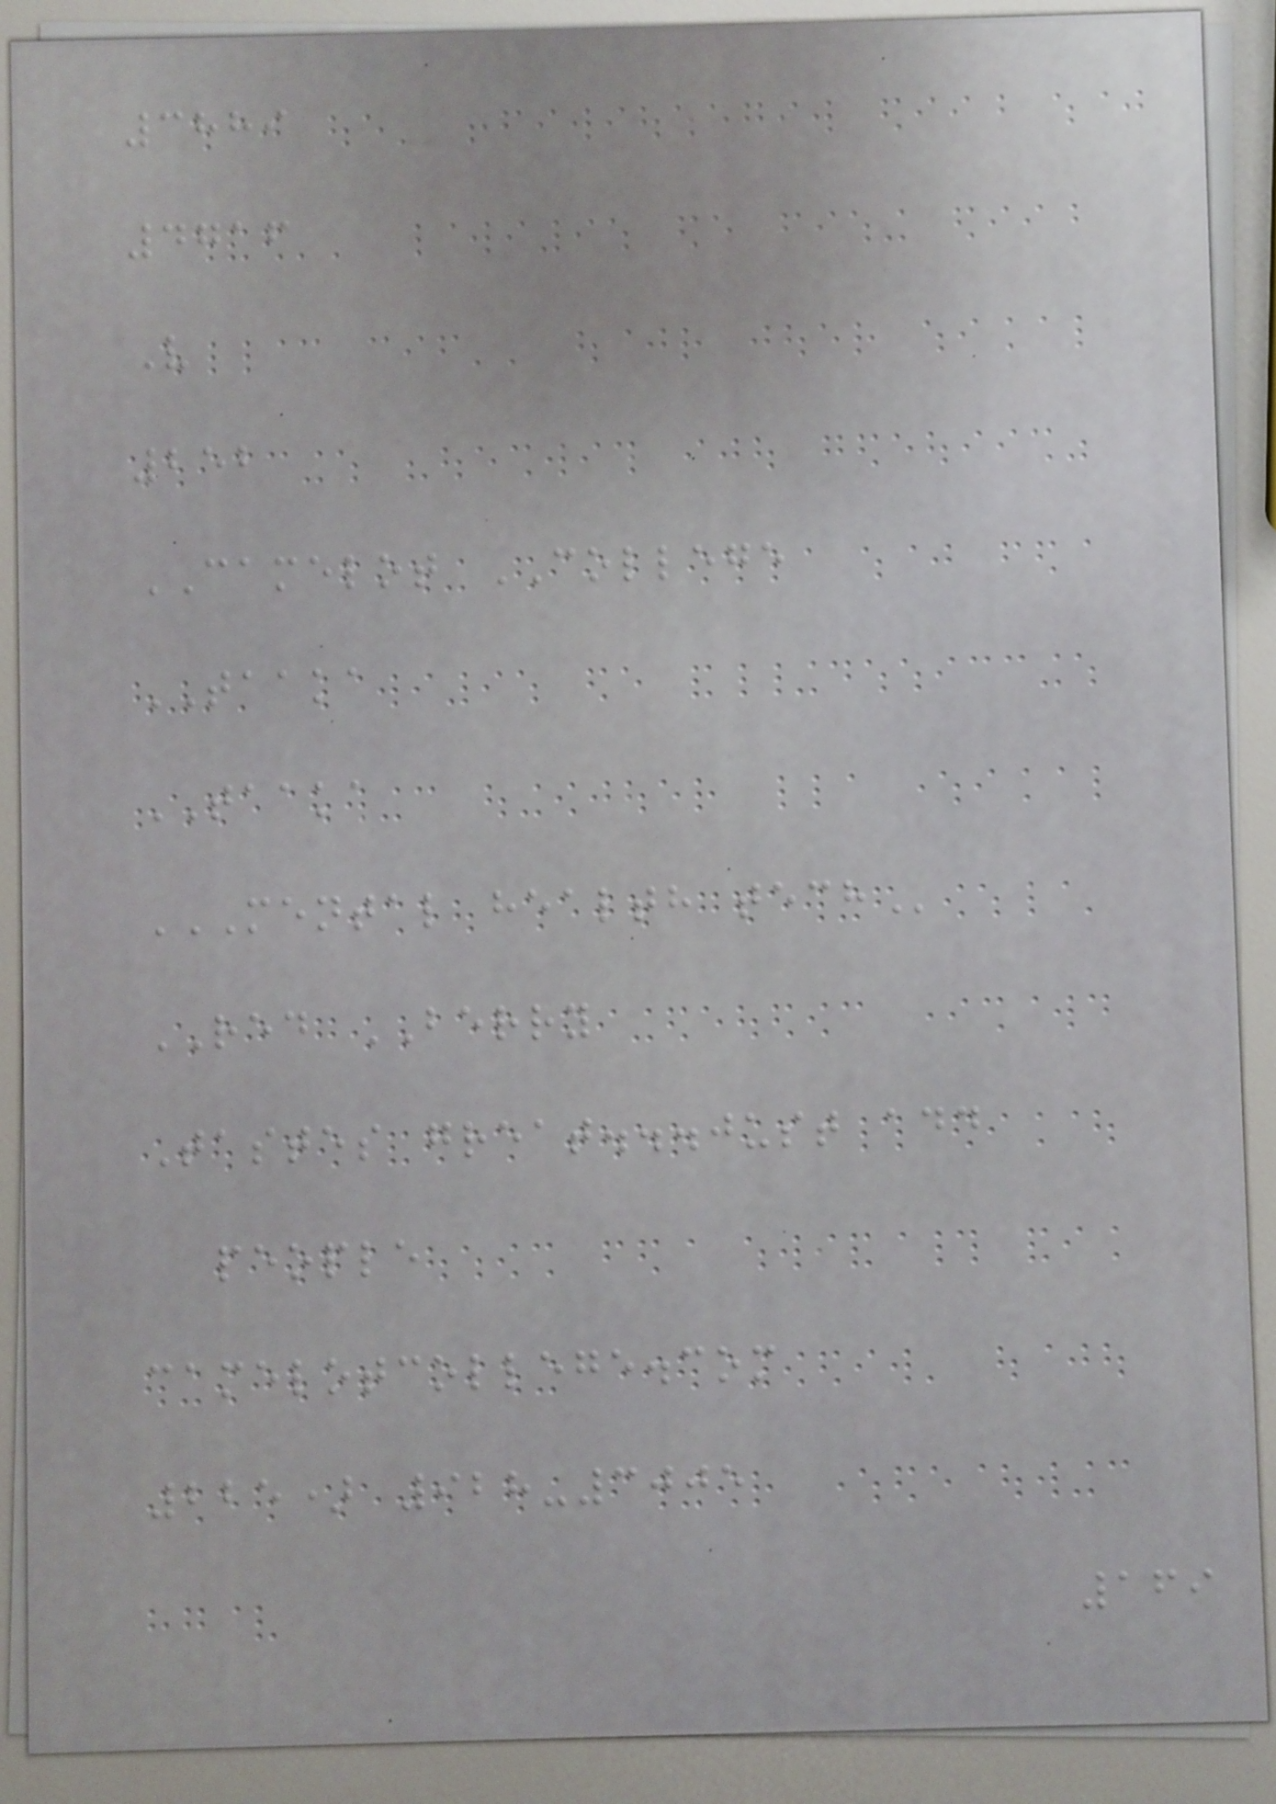3889
4716
V
252
CAMELOT COLLEGE
TAAKA
TAAKA
MENTAL HEALTH TECH
RED BERRY
Tastes great...just add
people
camelotcollege.com
225) 928-3005
169
